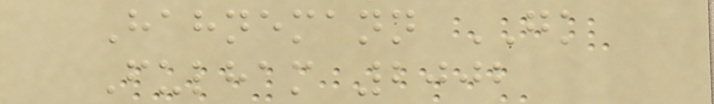Hahnemann GK
Fulham 2002
